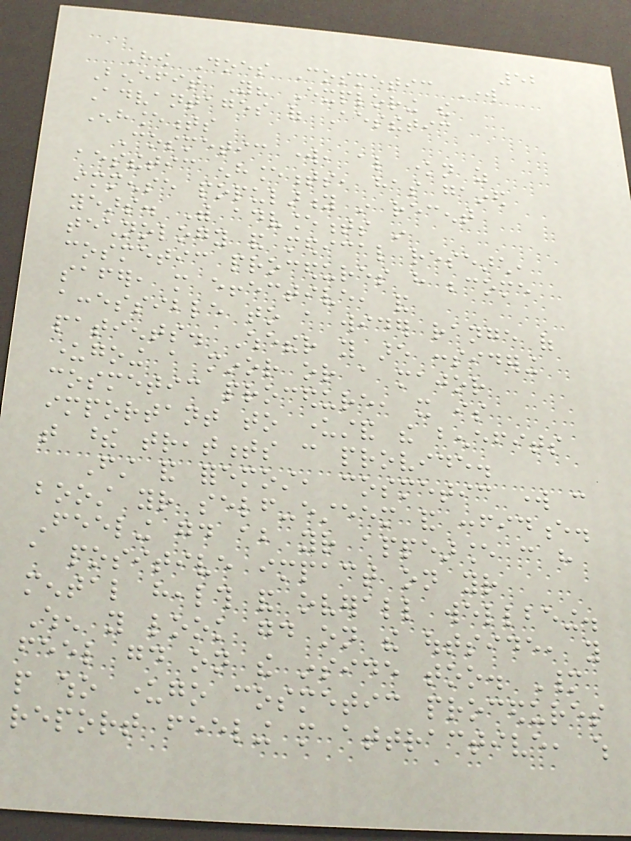52
How Does Cosmetic Work
Benefit You? Exploring the
Advantages of Aesthetic
Enhancements
Cosmetic work, also known as
aesthetic enhancements, has gained
immense popularity in recent
years. With advancements in
technology and medical research,
cosmetic procedures have become
safer, more effective, and
accessible to a wider range of
patients. Whether you are considering
undergoing a minor or a major
cosmetic procedure, it is
important to understand the benefits
that these treatments can provide.
First and foremost, cosmetic work can
boost your self-esteem and confidence.
Feeling good about your appearance can have
a positive impact on your
mental health and overall wellbeing.
When you look good on the outside, you
feel good on the inside too. Many
people who undergo cosmetic procedures
report feeling more attractive, which
